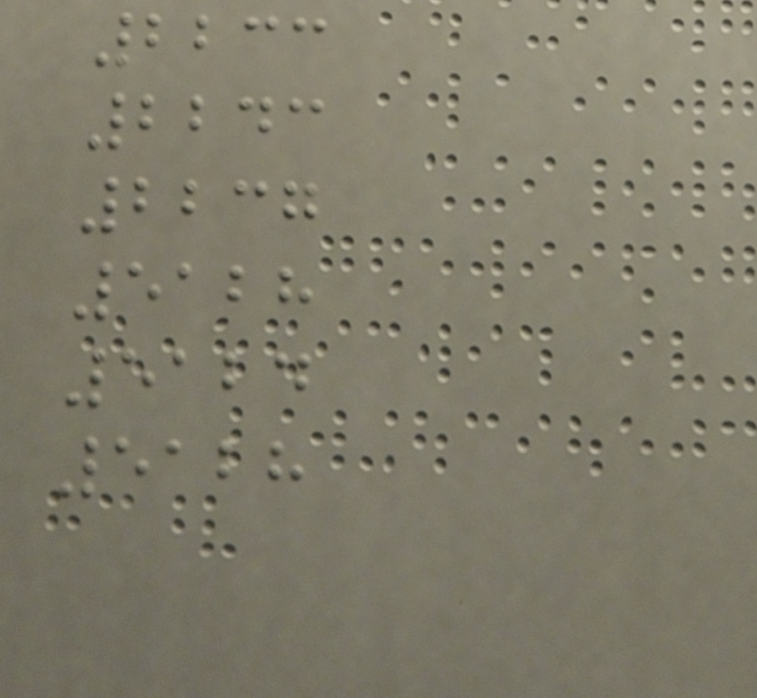2233
2243
2237
5128
5124
5128
